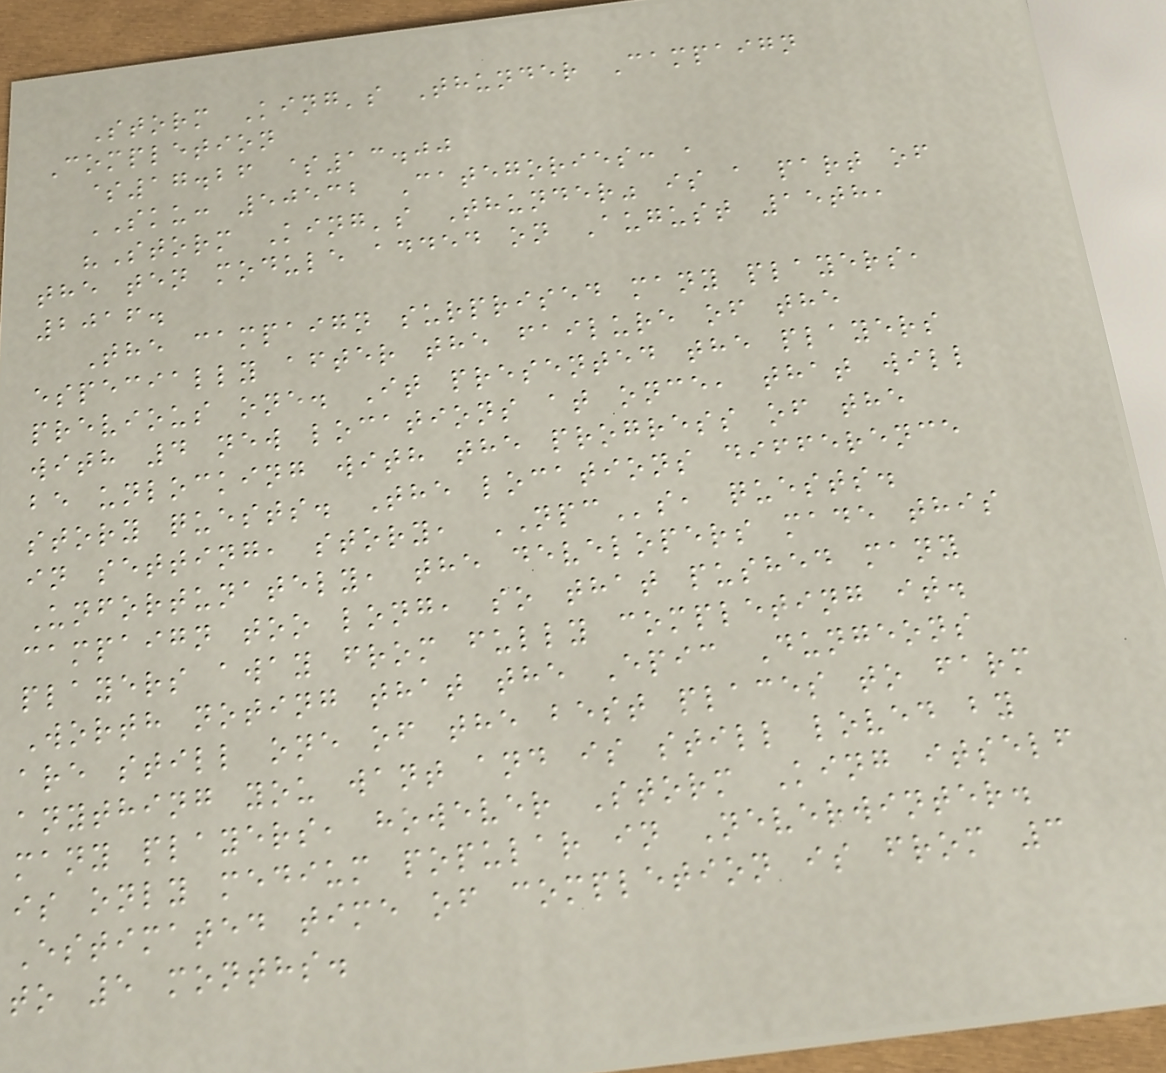Storm King's Thunder Campaign
Completion
$17.26 $13.00
SKU: 50532 Categories: ,
"Storm King's Thunder" is a part of
the ten module added on August 15th,
2016.
The campaign surprised many players,
especially after the failure of the
previous one. It presented the players
with 4 new locations at once, that will
be unlocking with the progress of the
story quests. The locations difference
in setting, story, NPCs, quests.
Unfortunately, the developers made this
campaign too long, so that pushed many
players away from fully completing it.
Worth noting that the Epic Dungeons
are still one of the best places to farm
anything you want and is still loved by
many players, however Storm King itself
is only medium popular in Neverwinter.
Estimated time of completion is from 3
to 5 months.
